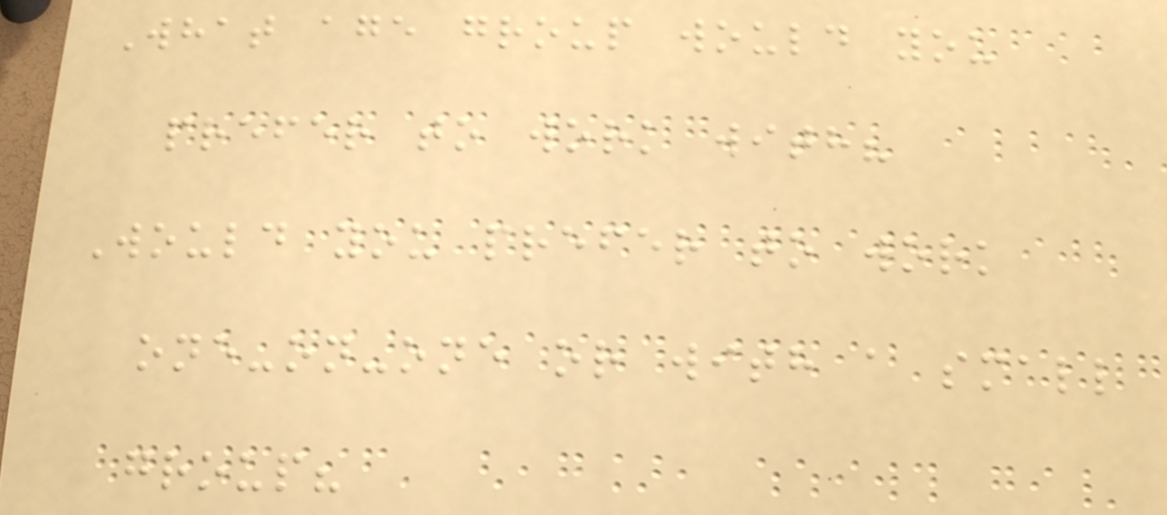What age group would you
prefer to work with?
Would you prefer to work
one-on-one or with a small
group?
